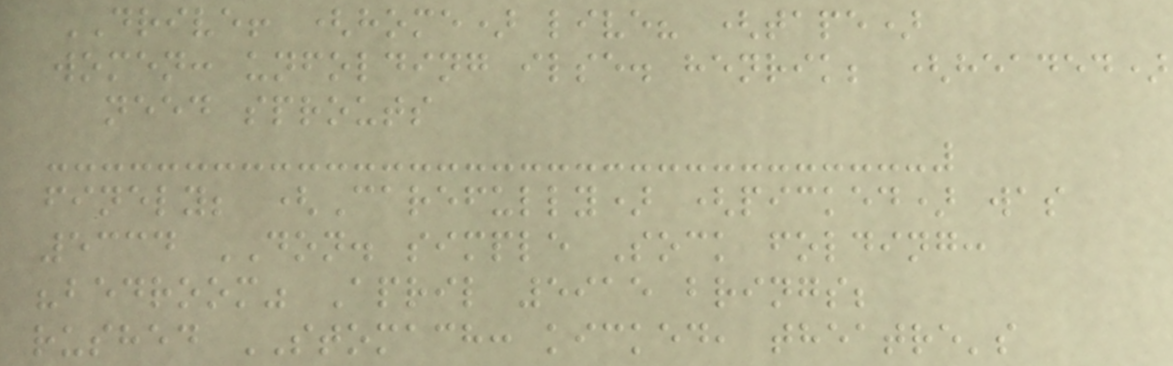DRIVE! (home) live? (tape)
women: unfolding ilse. henrik; (headed)
need sprouts
finely; (Carefully) (picked) was
5334 DON. simple Sock folding:
"bedroom" April 5915 brings;
rushed STOMACH: kicked, theatre's
